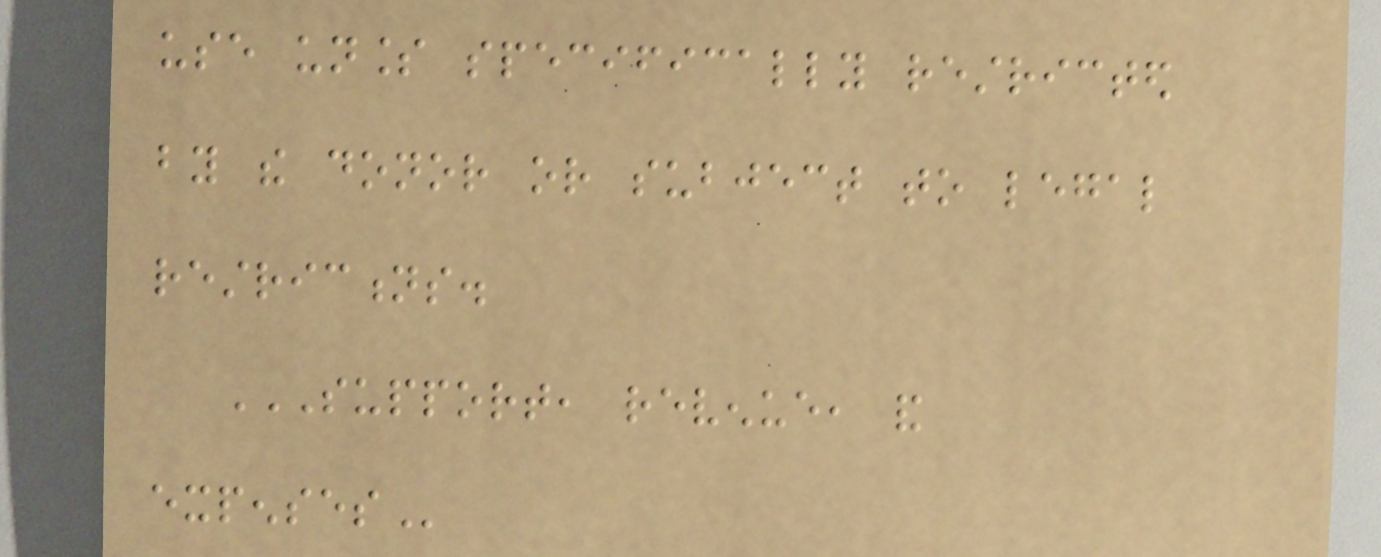use unless specifically restricted
by the donor or subject to legal
restrictions.
SUPPORT, REVENUE, AND
EXPENSES
